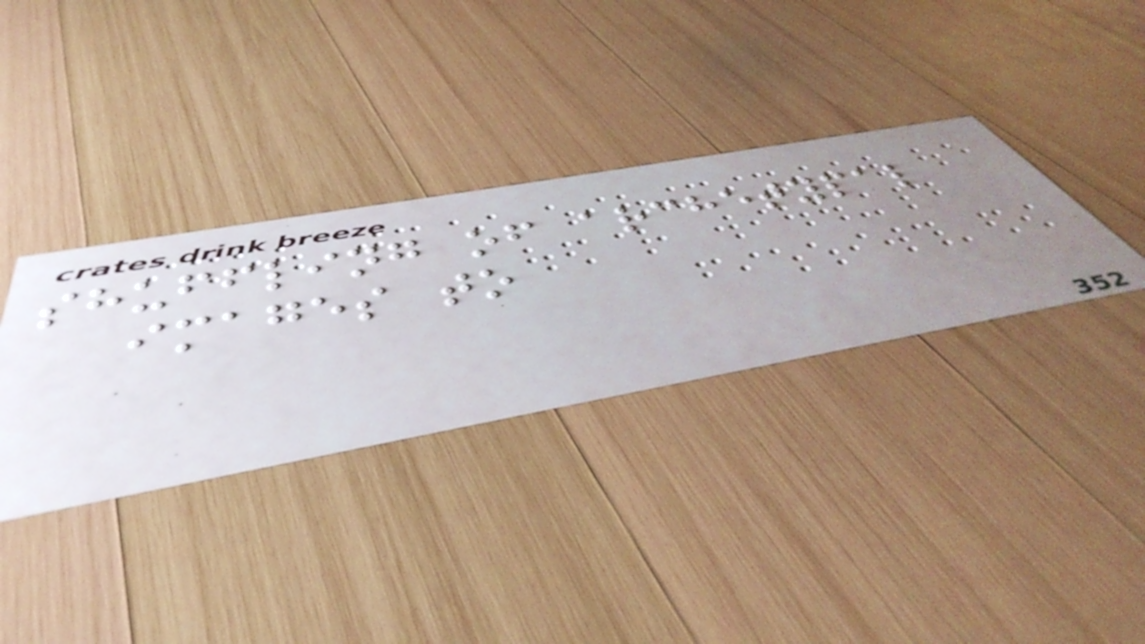shuffling of archetypal
images to
